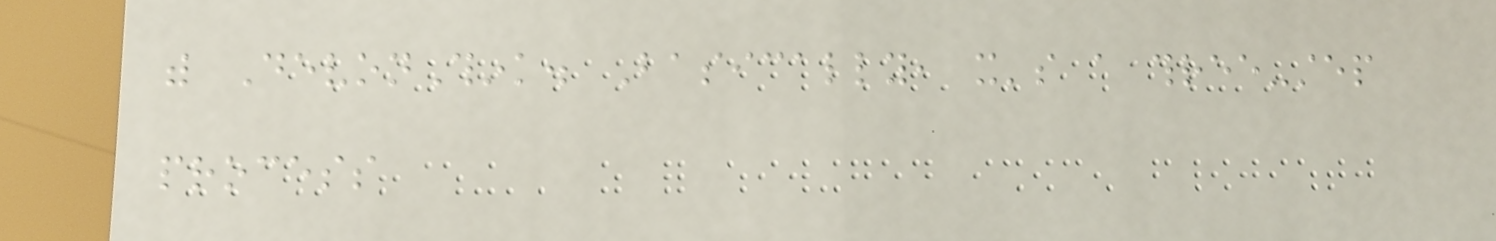with DevonThink. Basically, it's a three-step
process
